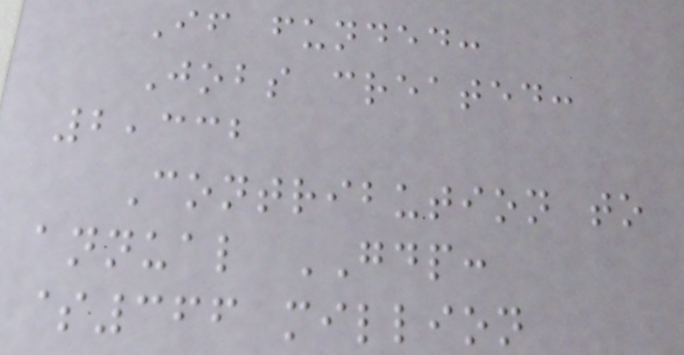If funded:
Jobs created:
2,332
Contribution to
annual GDP:
$366 million
